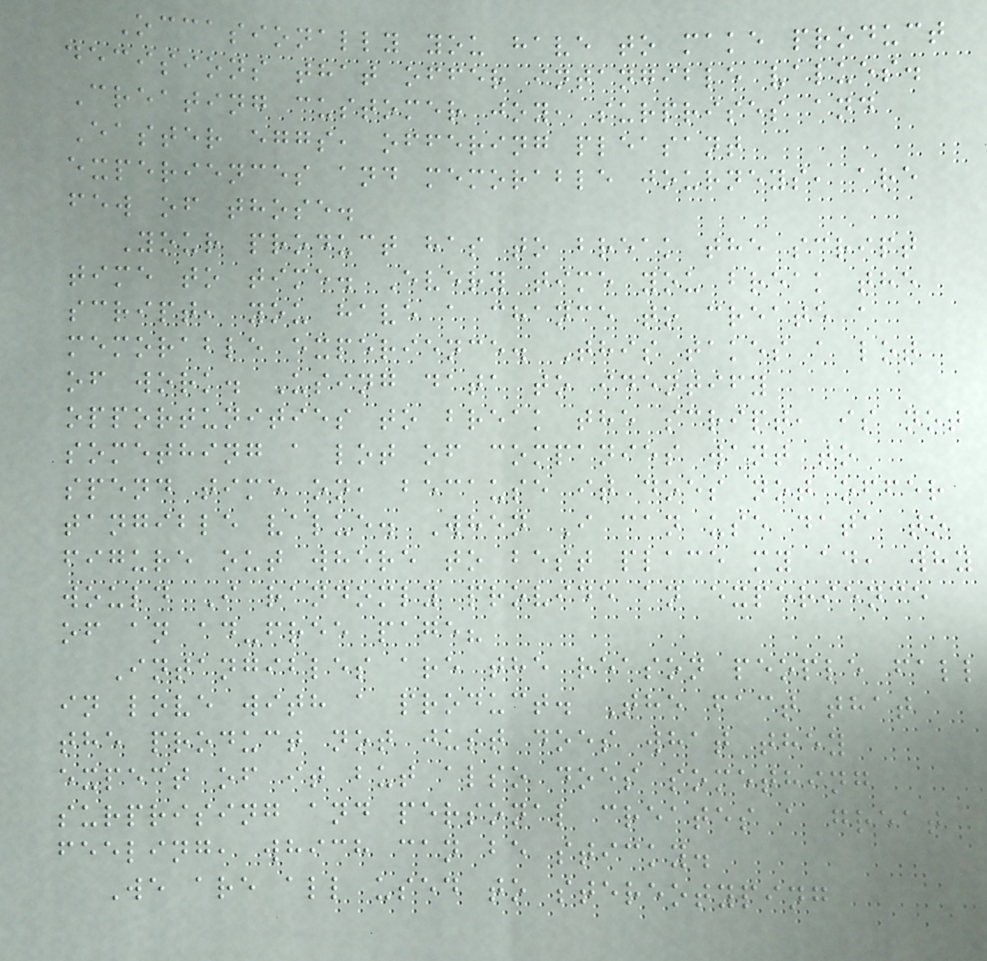Occasionally you have to make product
decisions that offer intangible values.
Creating customer joy, surprises and
Easter eggs, offering pleasant
experiences and memorable journeys, are
few of those.
Your product has to break the script
time to time. Every time you break the
script, you have a chance to create a
memorable experience. This takes a lot
of work. Using data to identify
opportunities to break the script, is not
something a lot of companies want to
spend time on, because it does not offer
tangible value. When I can use data to
figure out where to best place my ad, why
would I randomly provide an experience
of an ad-free page?
Intangibles are the reason people fall
in love with a product. The fact that
the product not just does what they
expect of it but also does something
surprising and personal creates a great
feeling, which can be sticky.
We are all used to stereotyping
